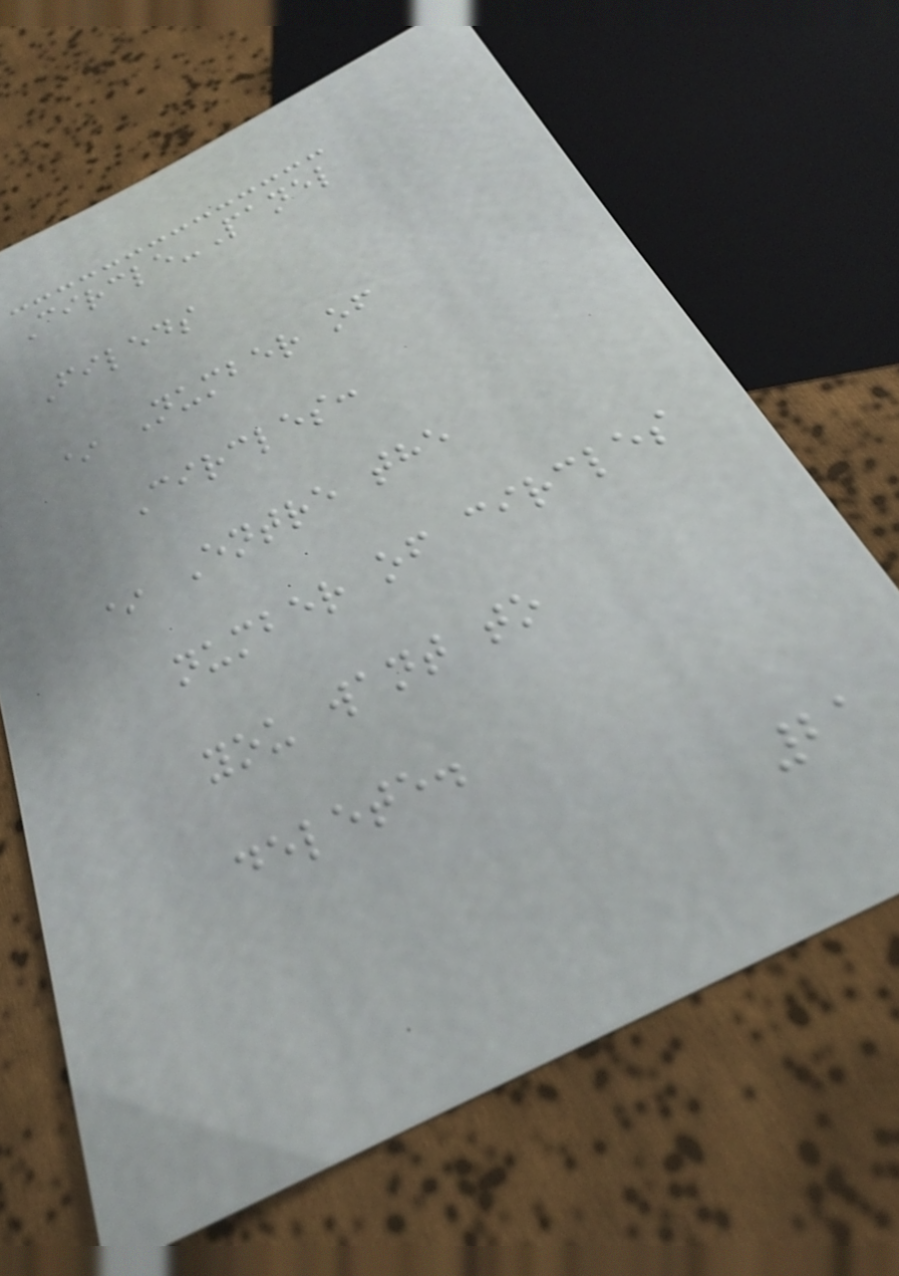Circle-Panel
Fileds
* Number of
Circles:
* Entre the
number of circles
you want to
delete.
21
